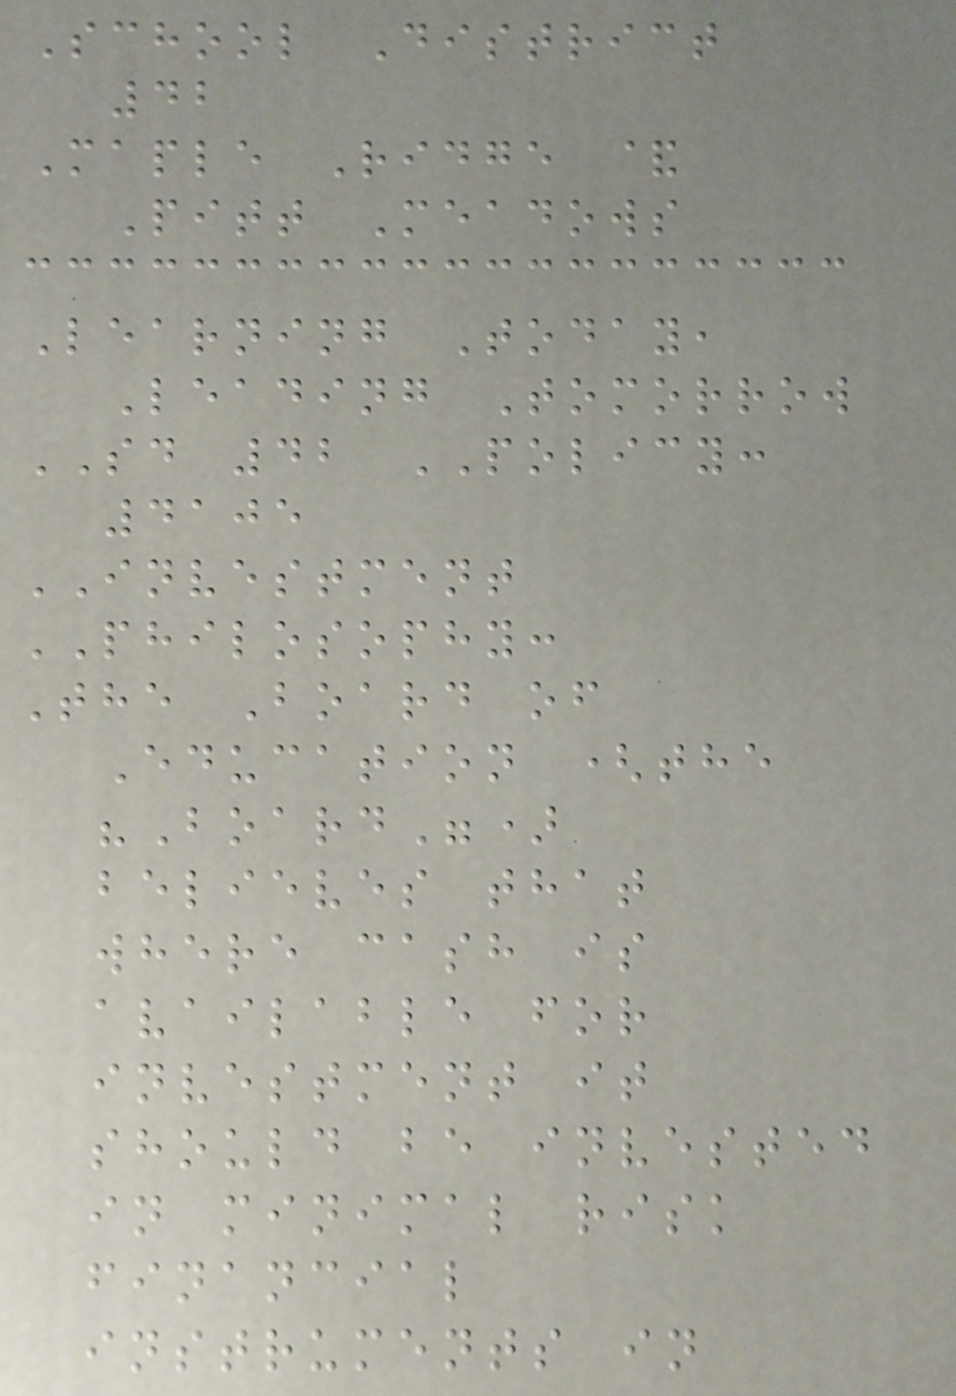School District
42
Maple Ridge &
Pitt Meadows
Learning Today,
Leading Tomorrow
SD 42 POLICY:
4105
INVESTMENT
PHILOSOPHY:
The Board of
Education (the
"Board")
believes that
where cash is
available for
investment it
should be invested
in minimal risk
financial
instruments in
